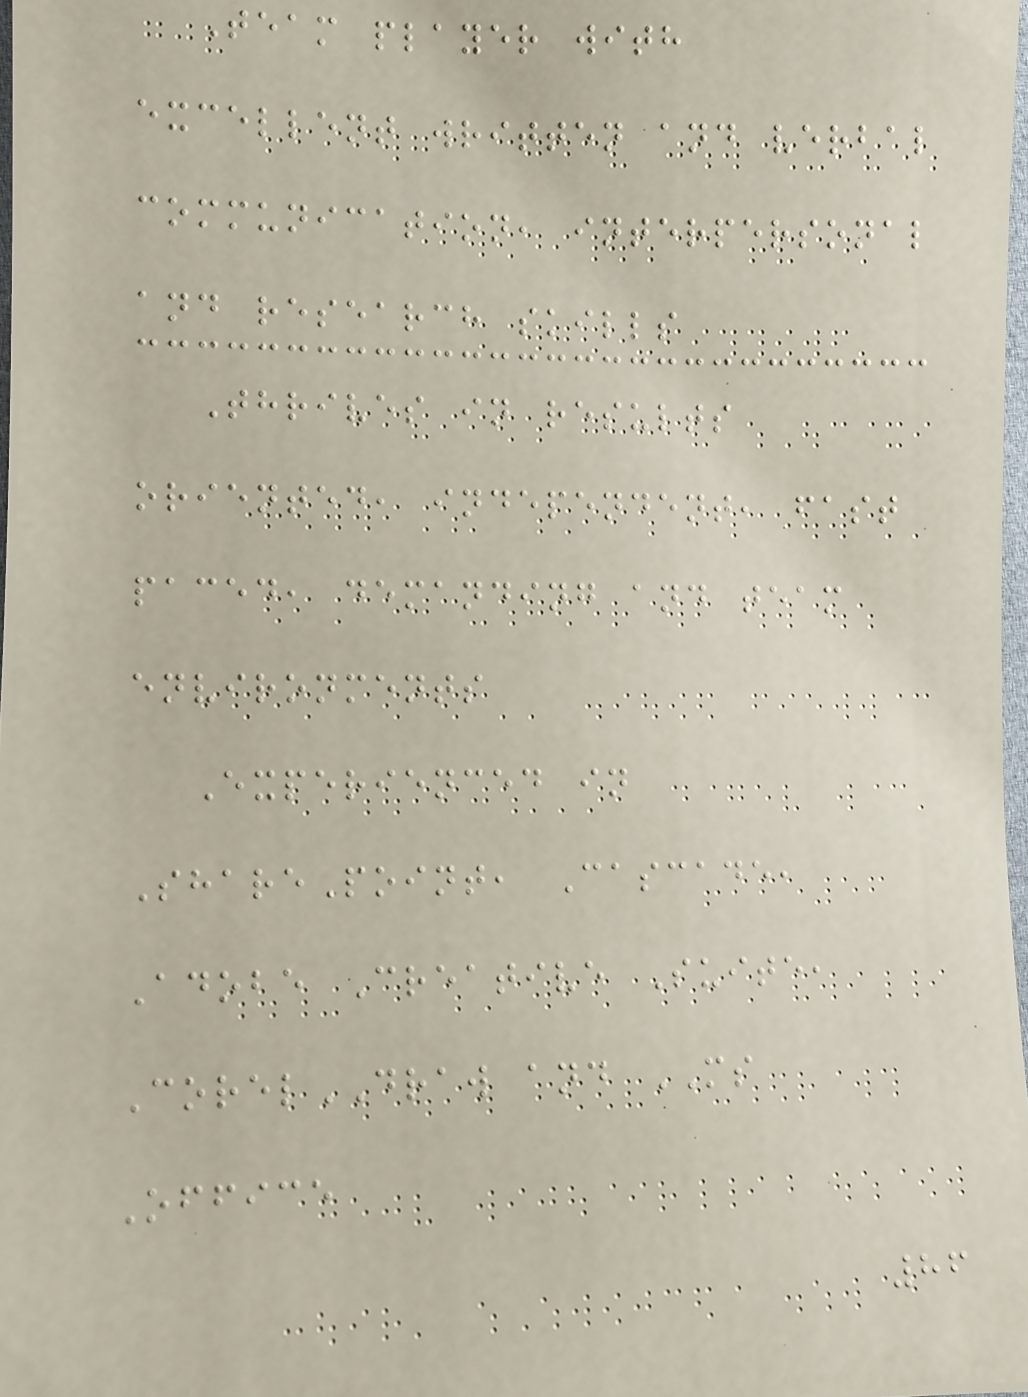Team player with
excellent written and verbal
communication, interpersonal
and research skills
Thrives in results
oriented, independent, fast
paced, demanding and team
environments
Experienced in
SharePoint, Cascade,
Adobe Creative Suite,
CorelDRAW and MS
Office
86
